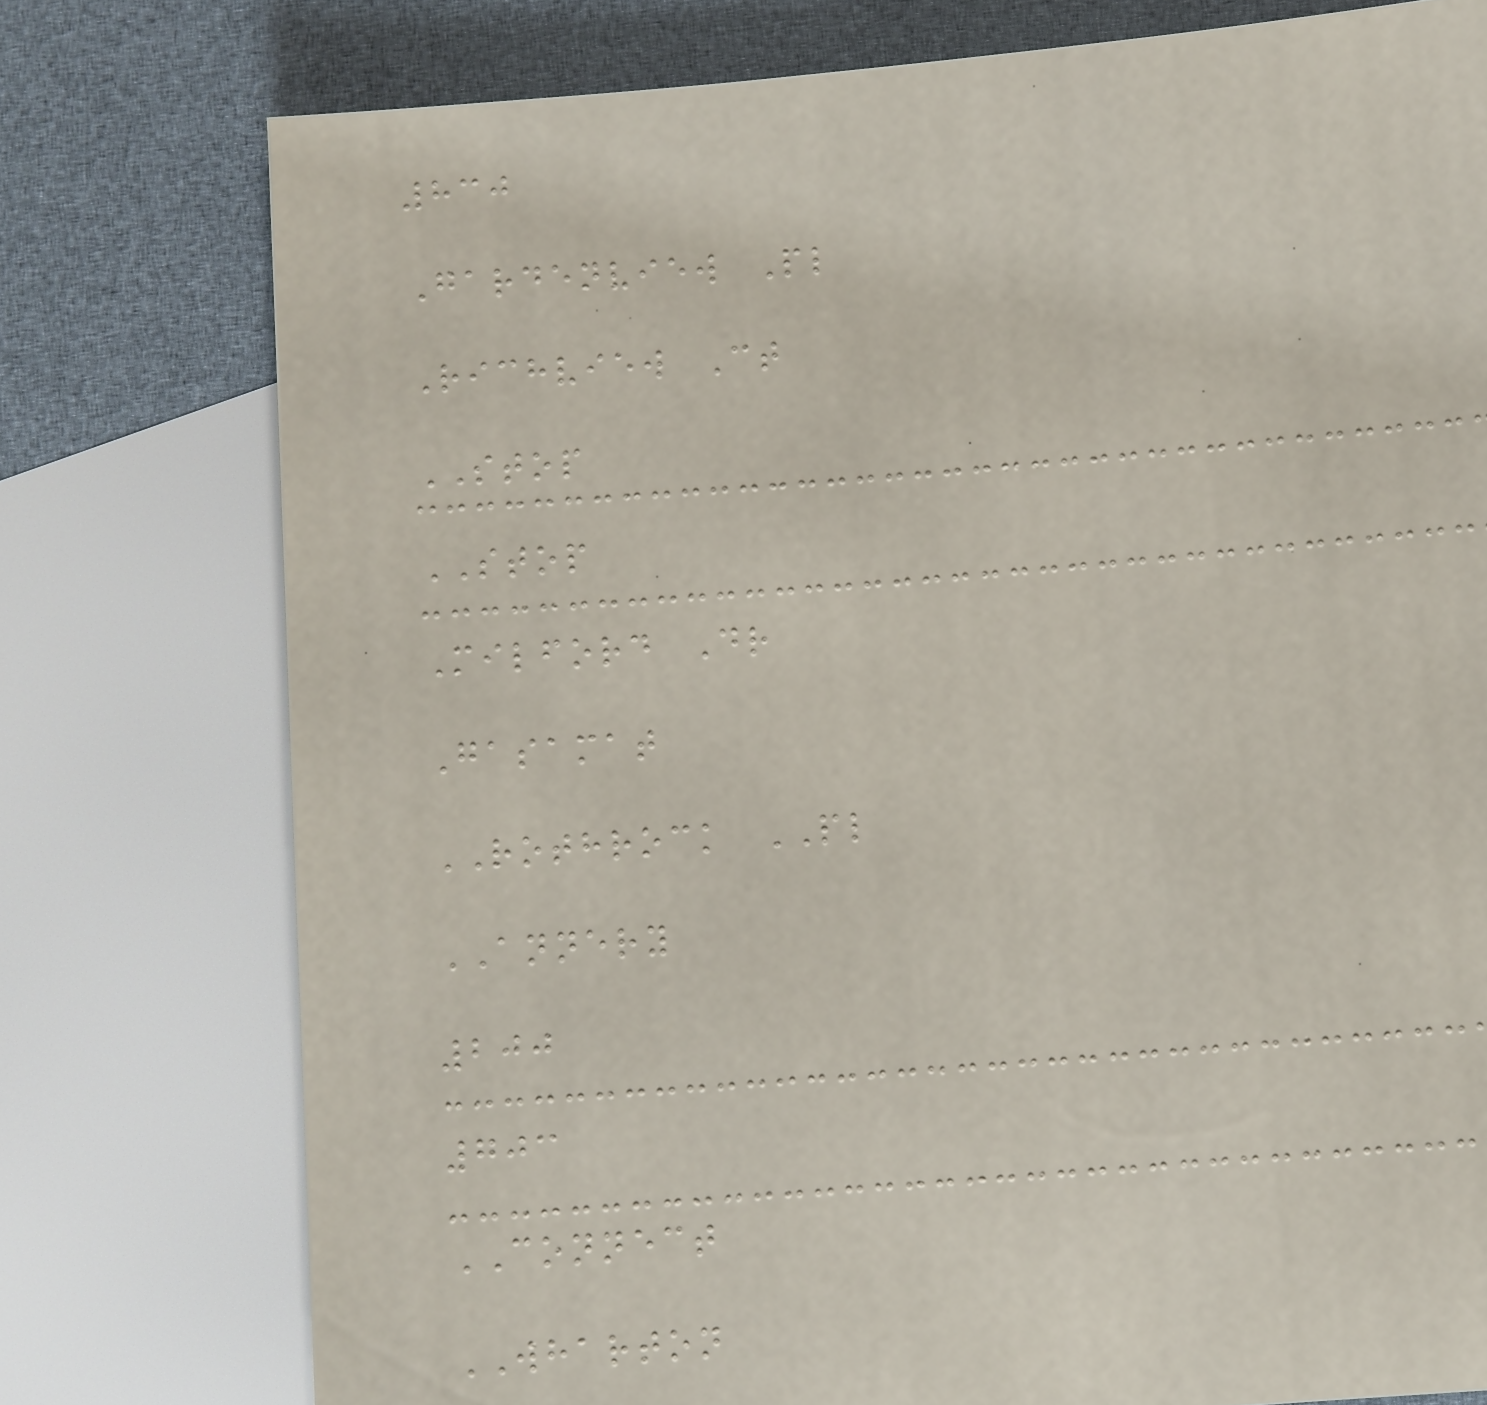830
Gardenview Pl
Richview Ct
STOP
STOP
Milford Dr
Gasamat
ROTHROCK PL
ANNERY
200
703
CONNECT
WHARTON
